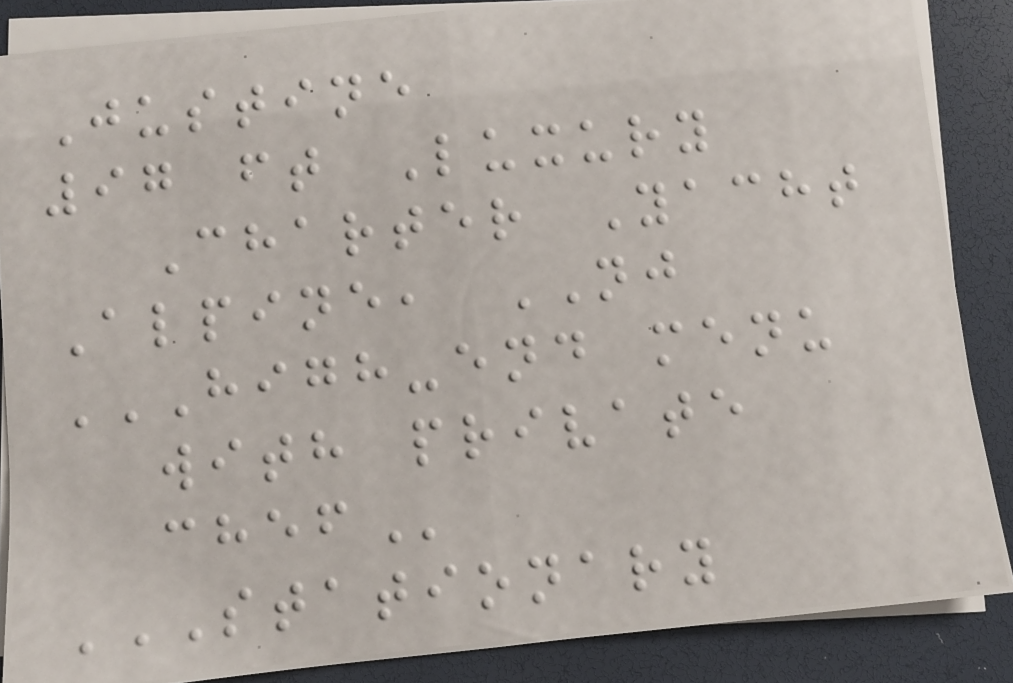Justine
97 ft Luxury
Charter Yacht
Alpine, NJ
HIGH-END MENU
WITH PRIVATE
CHEF
STATIONARY
